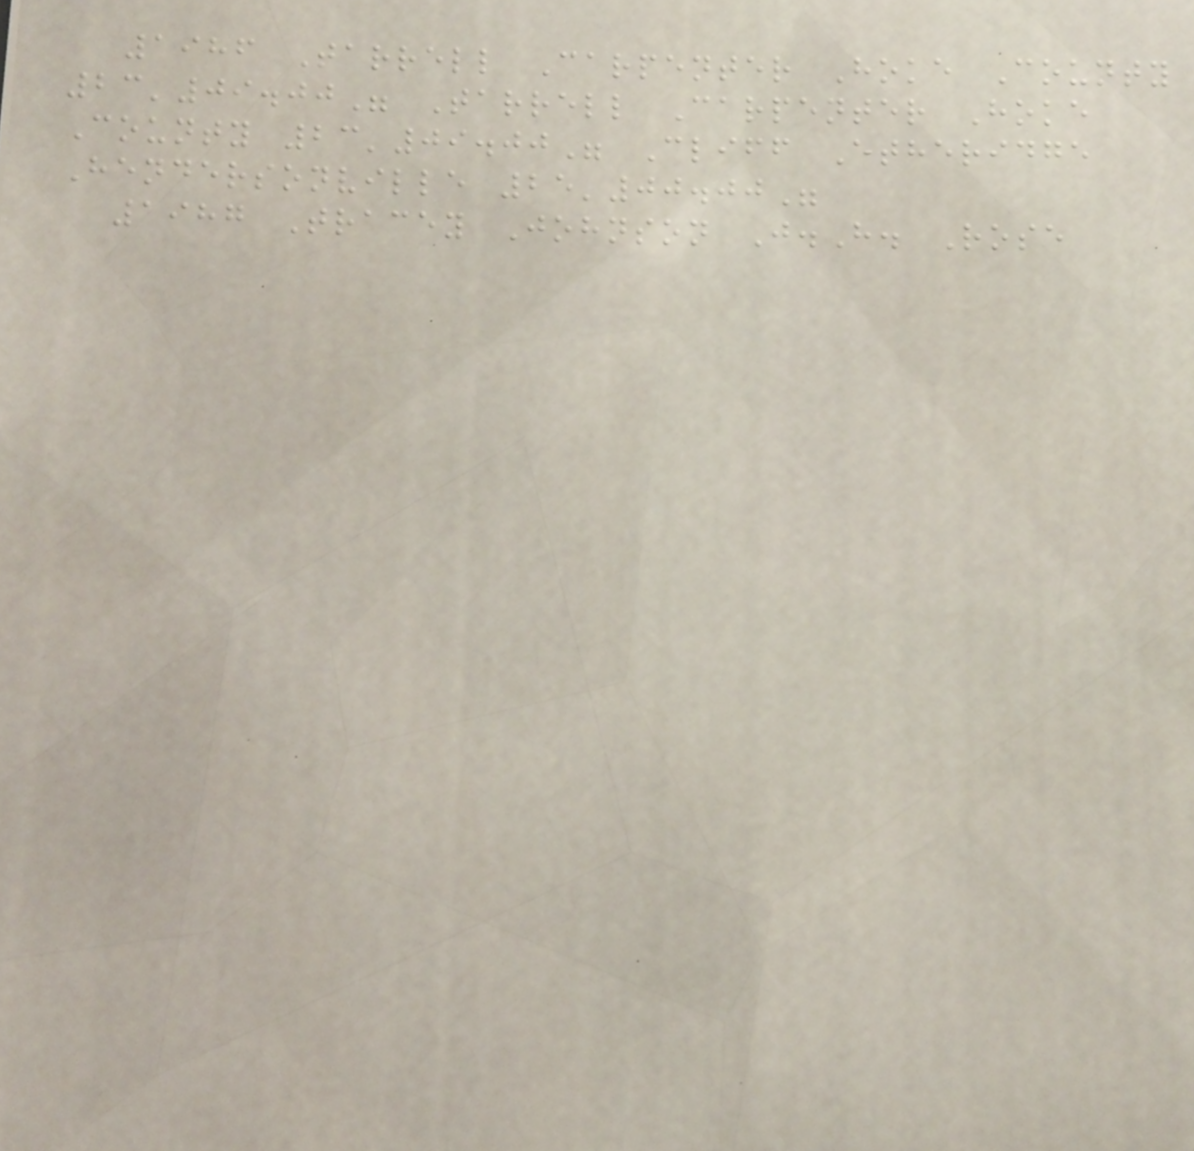1986 Tarrell Carpenter Hoke County
23'09.00" Tarrell Carpenter Hoke
County 23'09.00" Cliff Etheridge
Hendersonville 25'00.00"
1987 Tracey Johnson J.H. Rose
